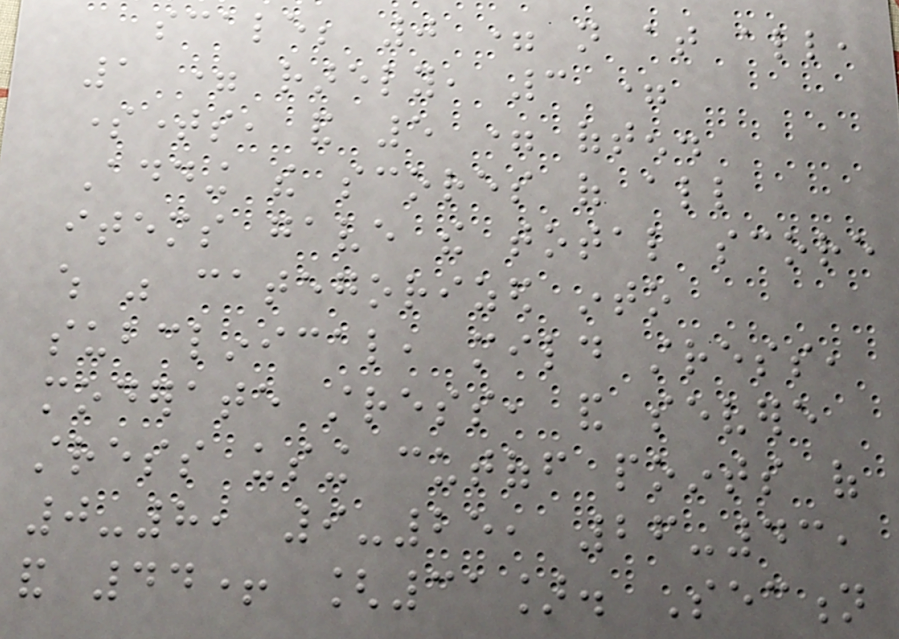scale; 0 = not at all,
1 = rarely, 3 =
sometimes, and 5 = often.
Adding the scores of all
items gave the total score
which was categorized into
subclinical, mild stress,
moderate stress, and severe
stress using cutoff points of
0-8, 9-25, 26-43,
and 44+ [31]. Section
